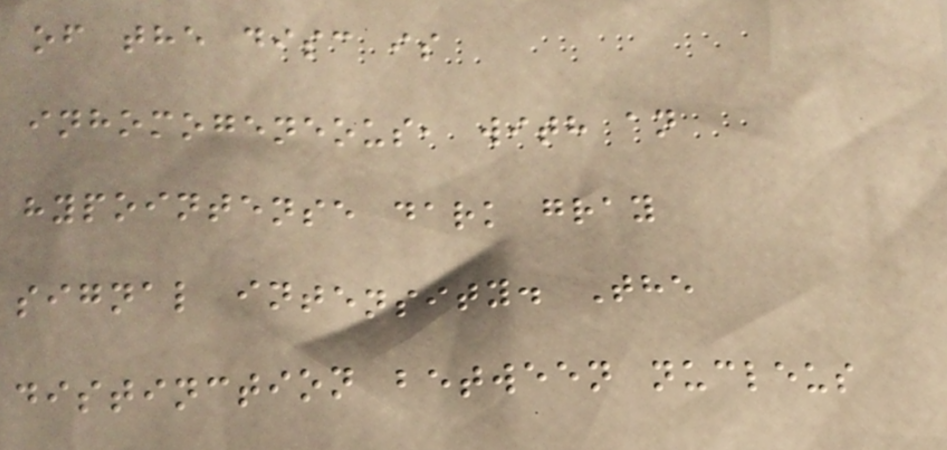of the disc is
inhomogeneous, with an
hypointense dark gray
signal intensity. The
distinction between nucleus
